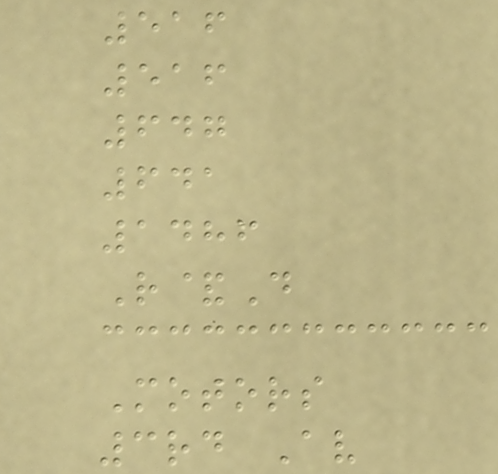516
516
647
641
1486
R&D
Motors
3rd Av
